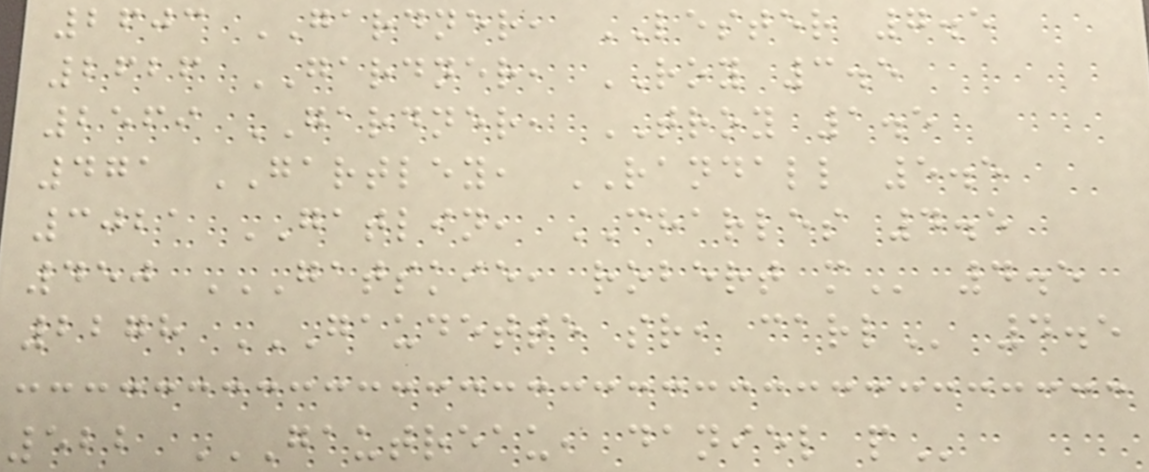2603 GARDNER, LESTER 7.5
2626 GARDNER, ROY 3.5
2569 GARDNER, TROY 1.5
471 GARTLEY, RANDALL 5.5
3021 GATLIN, CHARLES 4.5
450 GATSKIE, ROBERT M 4.5
2278 GAUDETTE SR, CARL 4.5
522 GAUTREAU, DANIEL P
